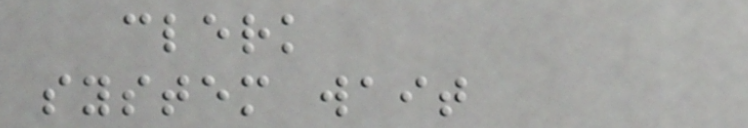clerk
system wait
